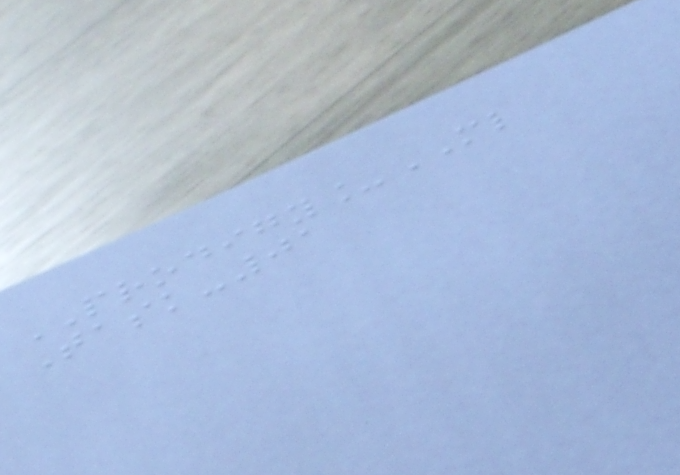PRODIGY_ML
Task-01
